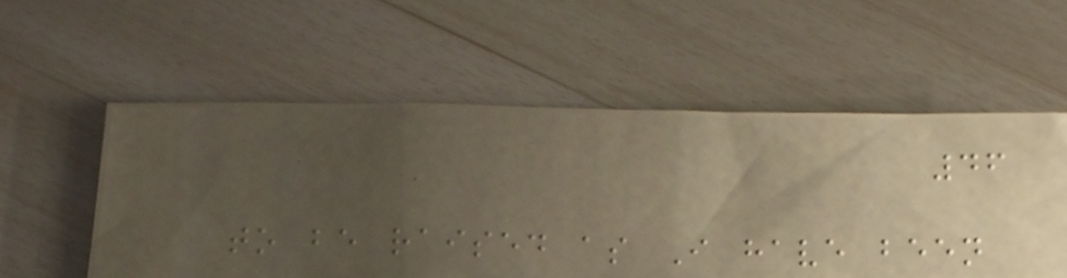46
to be raised as I have been
